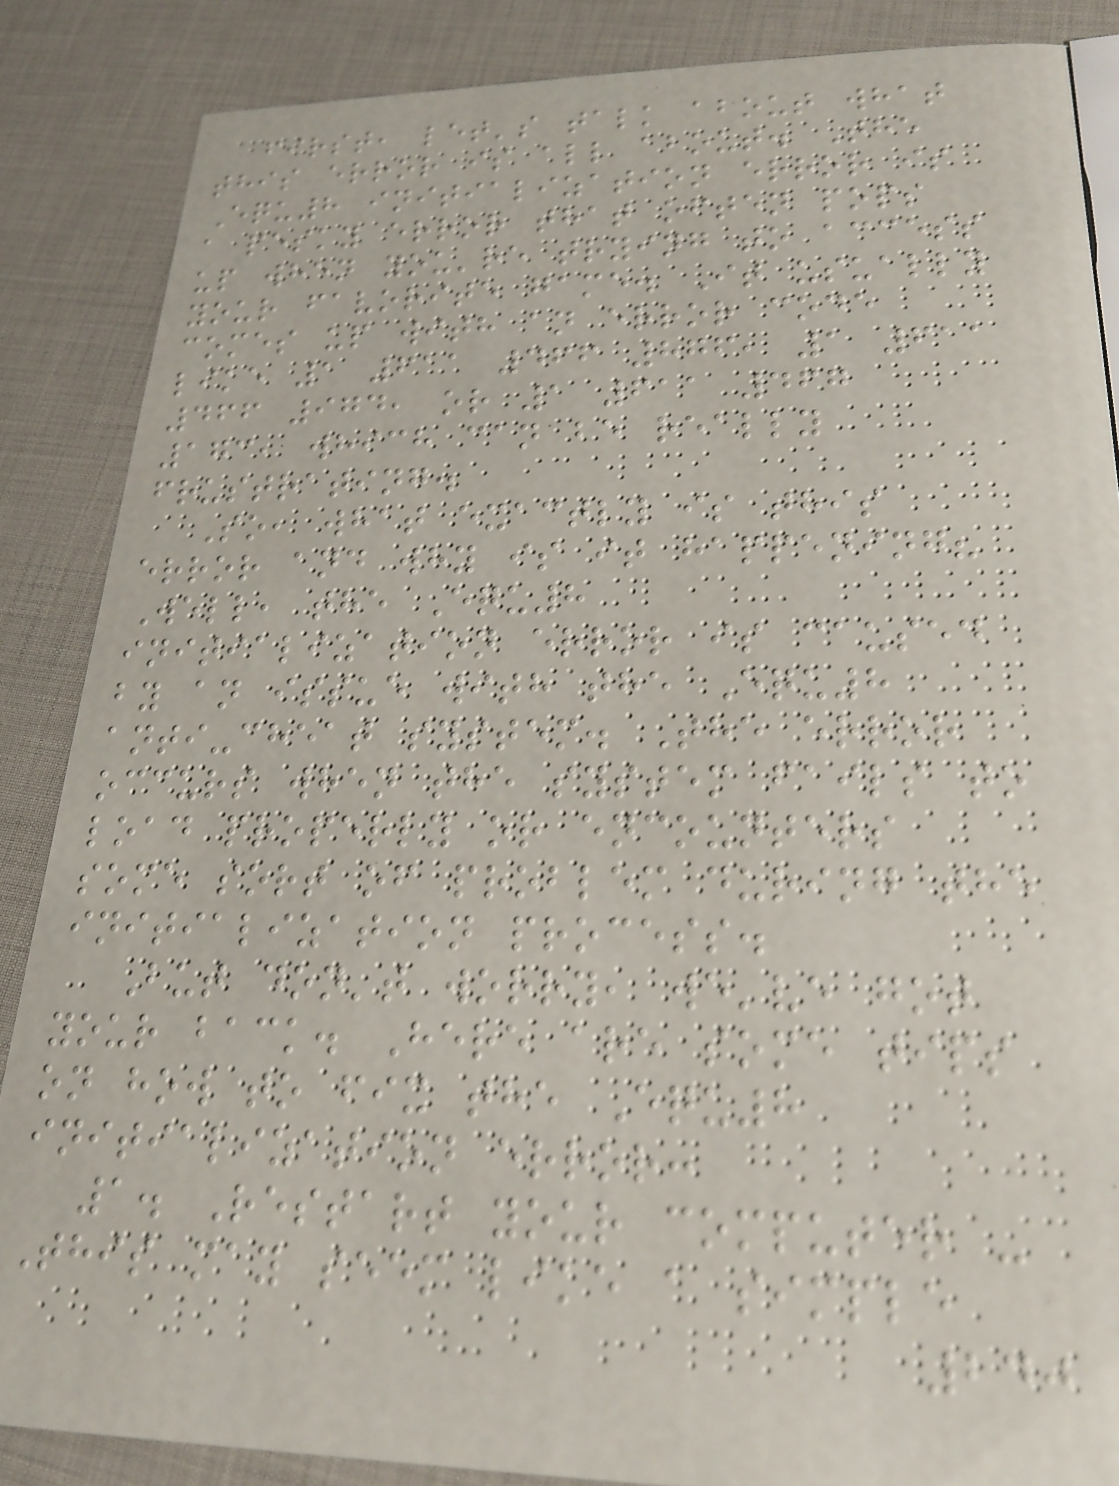first, let's talk about what
this error is all about. The
Equ8 initialization error is
a pesky error that often pops
up when you're trying to access
your favorite game. It usually
comes up with an error code
like 1 611 466 876, 1 611
466 974, or 1 611 467
173, which can be really
frustrating.
So, what exactly is this
error and why is it happening?
Well, the Equ8
initialization error is caused
by an issue with the Equ8
anti-cheat system. The error
occurs when the system fails to
load properly or encounters
some sort of problem during the
initialization process.
But don't worry, we've got
your back. Here are some tips
on how to fix the Equ8
initialization error:
1. Restart your computer -
This may seem like a simple
240
